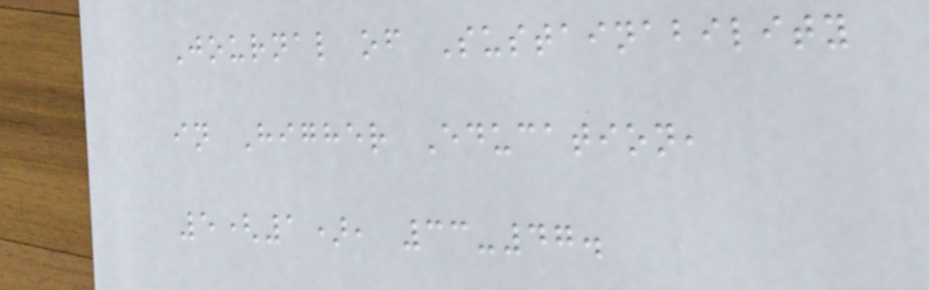Journal of Sustainability
in Higher Education,
5(1), 33-47.
